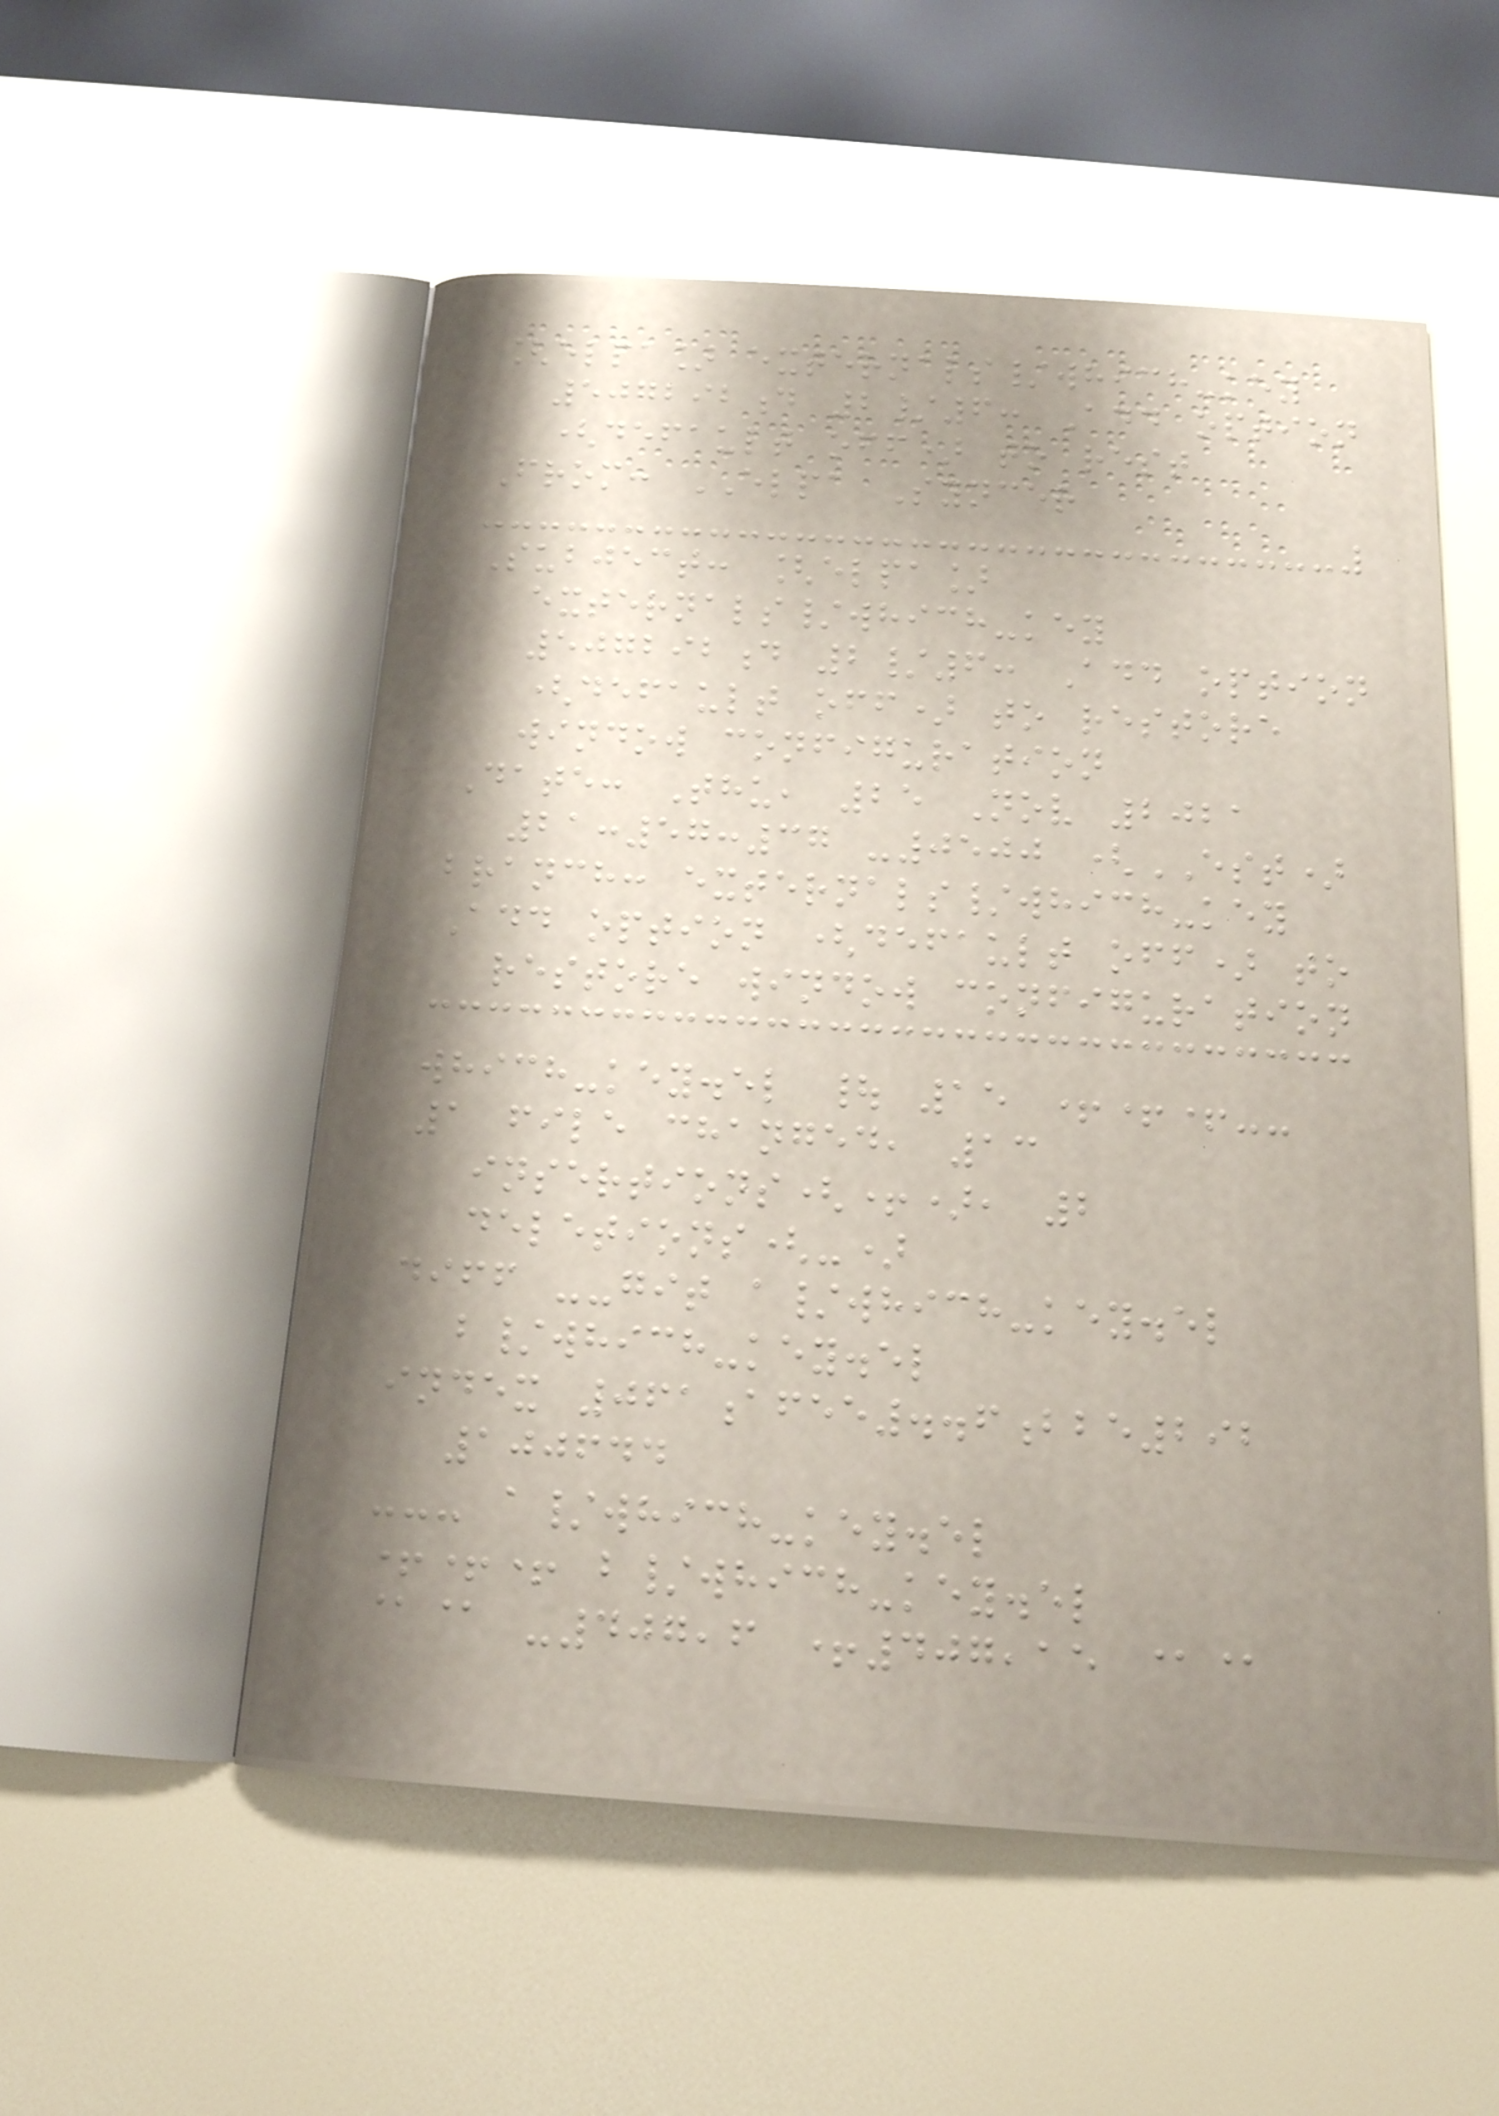[elpa] externals/which-key
507292d 2/6: Add option
(default off) to rest
From: ELPA Syncer
Subject: [elpa]
externals/which-key
507292d 2/6: Add option
(default off) to restore
window configuration
Date: Thu, 25 Nov 2021
21:57:37 -0500 (EST)
branch: externals/which-key
Add option (default off) to
restore window configuration
which-key.el | 15 +++--
1 file changed, 13
insertions(+), 2
deletions(-)
diff --git a/which-key.el
b/which-key.el
index 061afee..6bbe292
100644
--- a/which-key.el
+++ b/which-key.el
@@ -407,6 +407,15 @@
